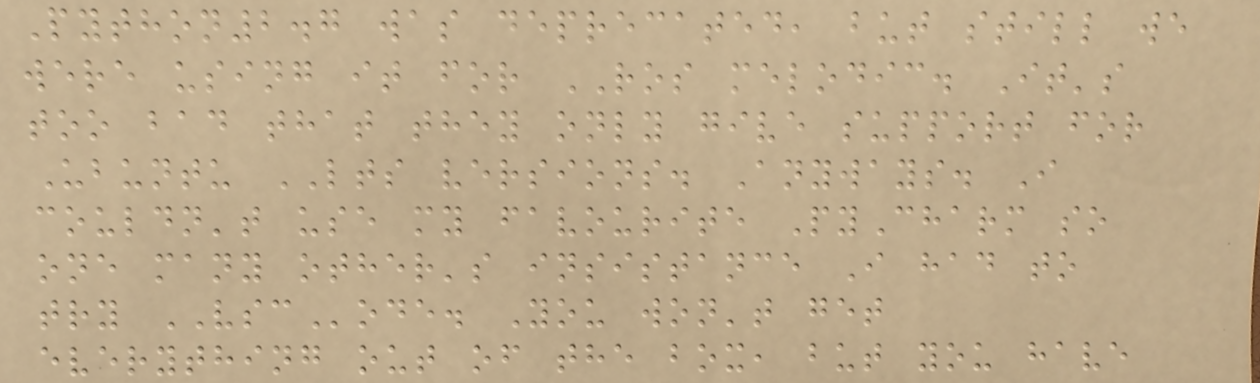Python2.7 was deprecated, but still we
were using it for ROS melodic. It's
too bad that they only give support for
Ubuntu LTS versions. Anyways. I
couldn't use my favourite PyCharm so
one many other's insistance I had to
try VSCode. You won't get
everything out of the box, but you have
